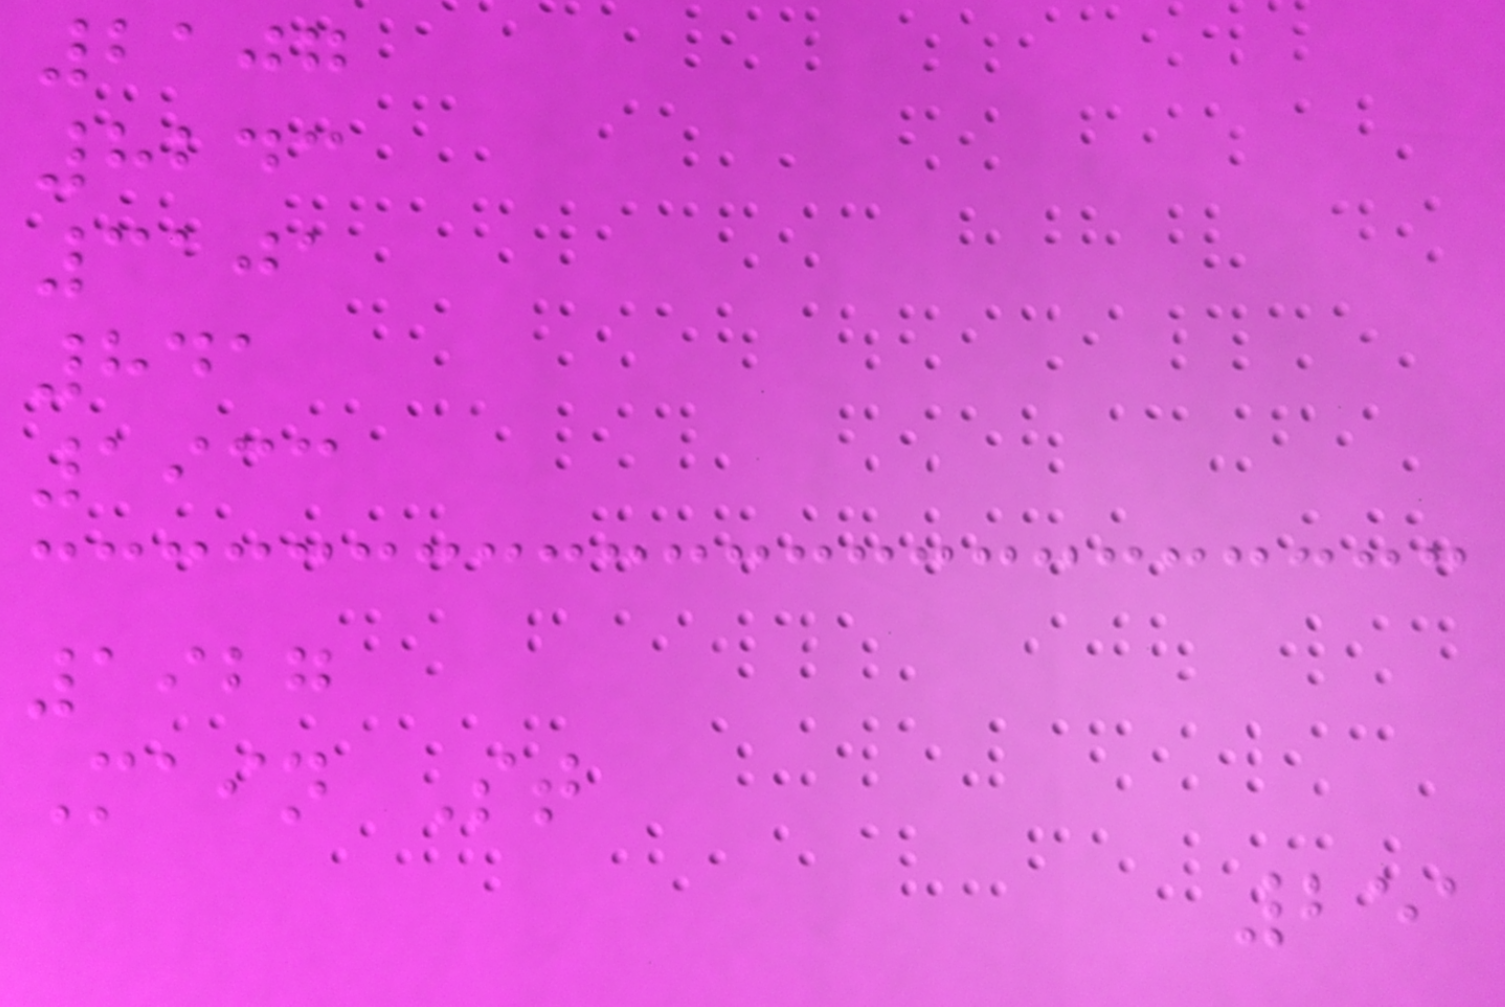2107
8243
3101
841
1933
1927
Main St
251
